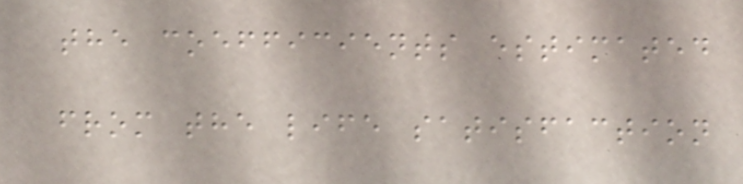the coefficients estimated
from the life satisfaction
